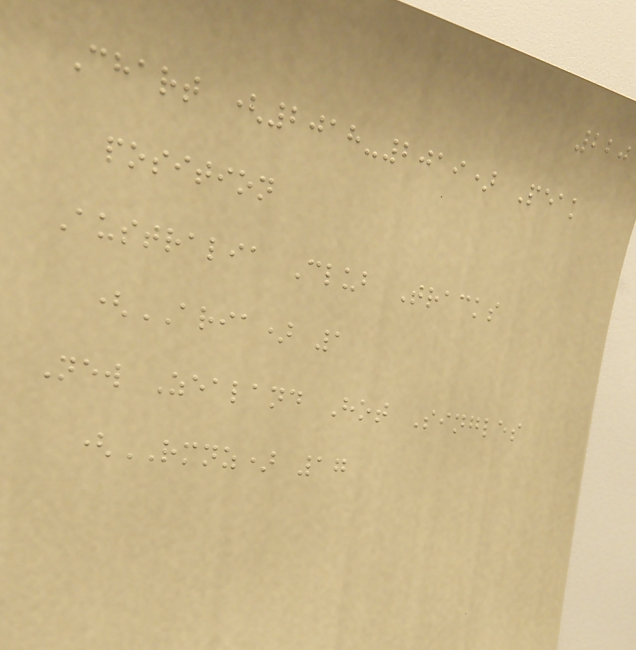220
Chart (2018-2019) Peak
position
Australia Club Tracks
(ARIA) 1
New Zealand Hot Singles
(RMNZ) 17
